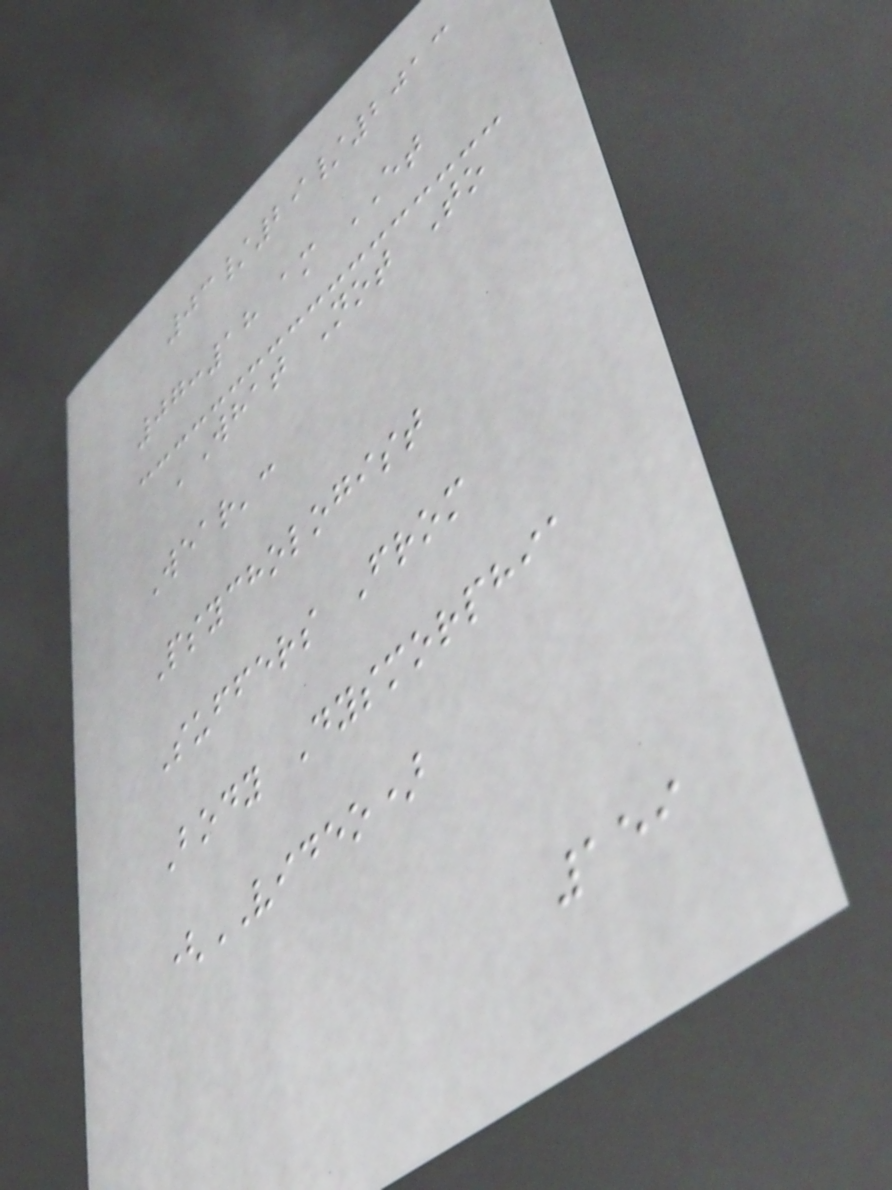03/29/2013
07:18 am ET
'What Not To
Wear':
Psychologist
Suffers From
Body Dysmorphia
(VIDEO)
159
